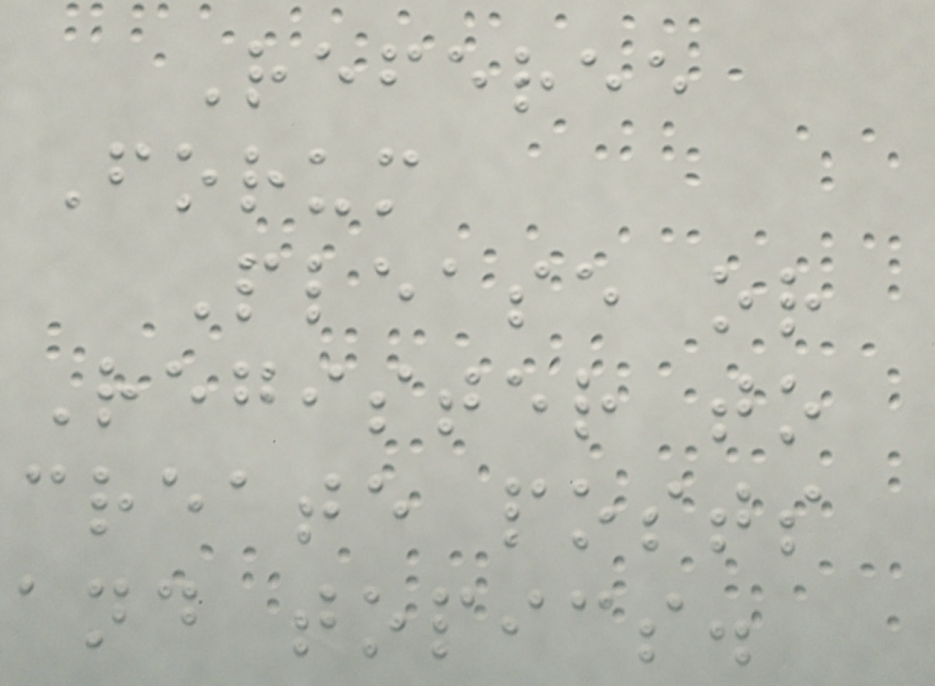Referee
Forum
Please or
Register to
create posts
and topics.
